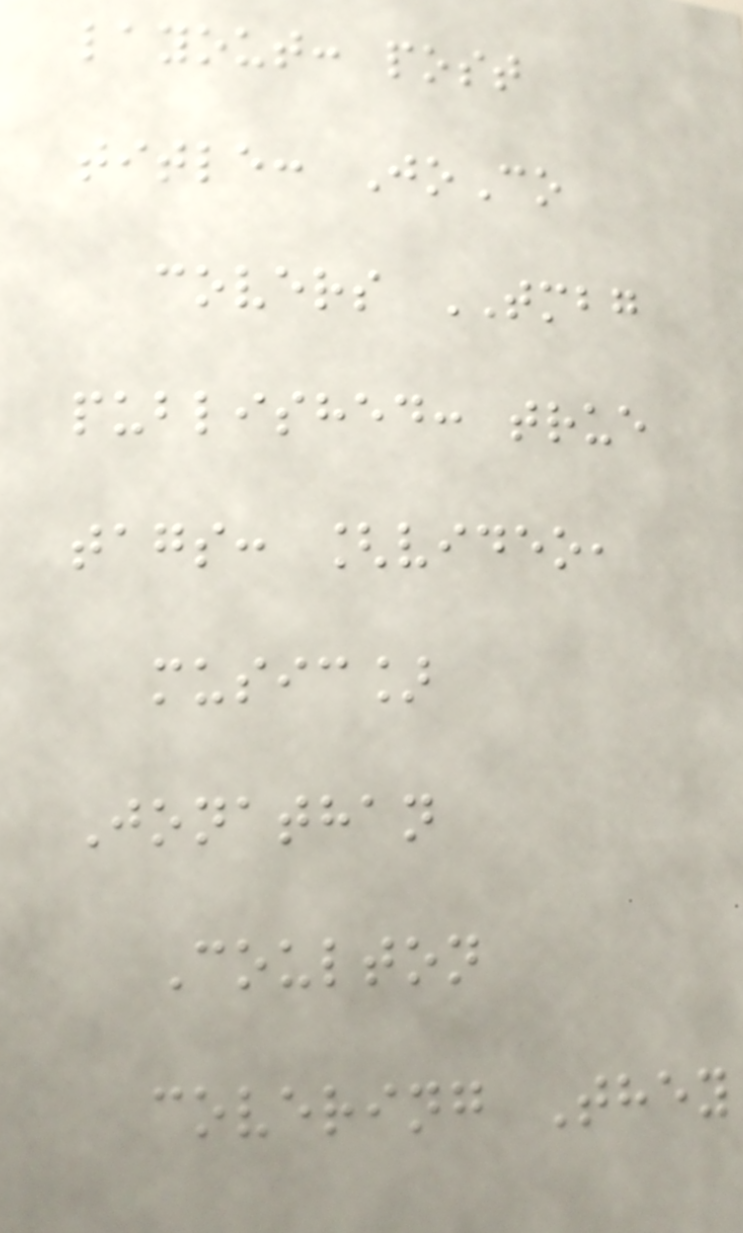layout: post
title: JoCo
covers TMBG
published: true
tags: [video,
music]
Jonathan
Coulton
covering They
